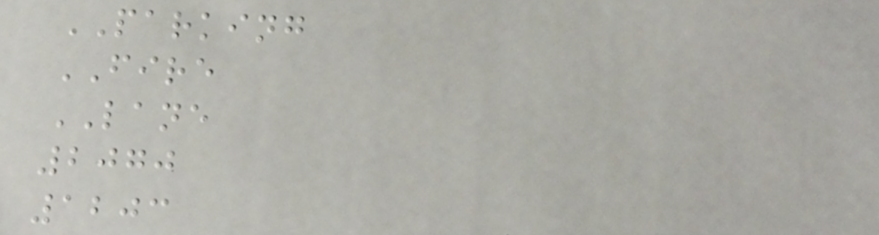PARKING
FIRE
LANE
2070
1203
